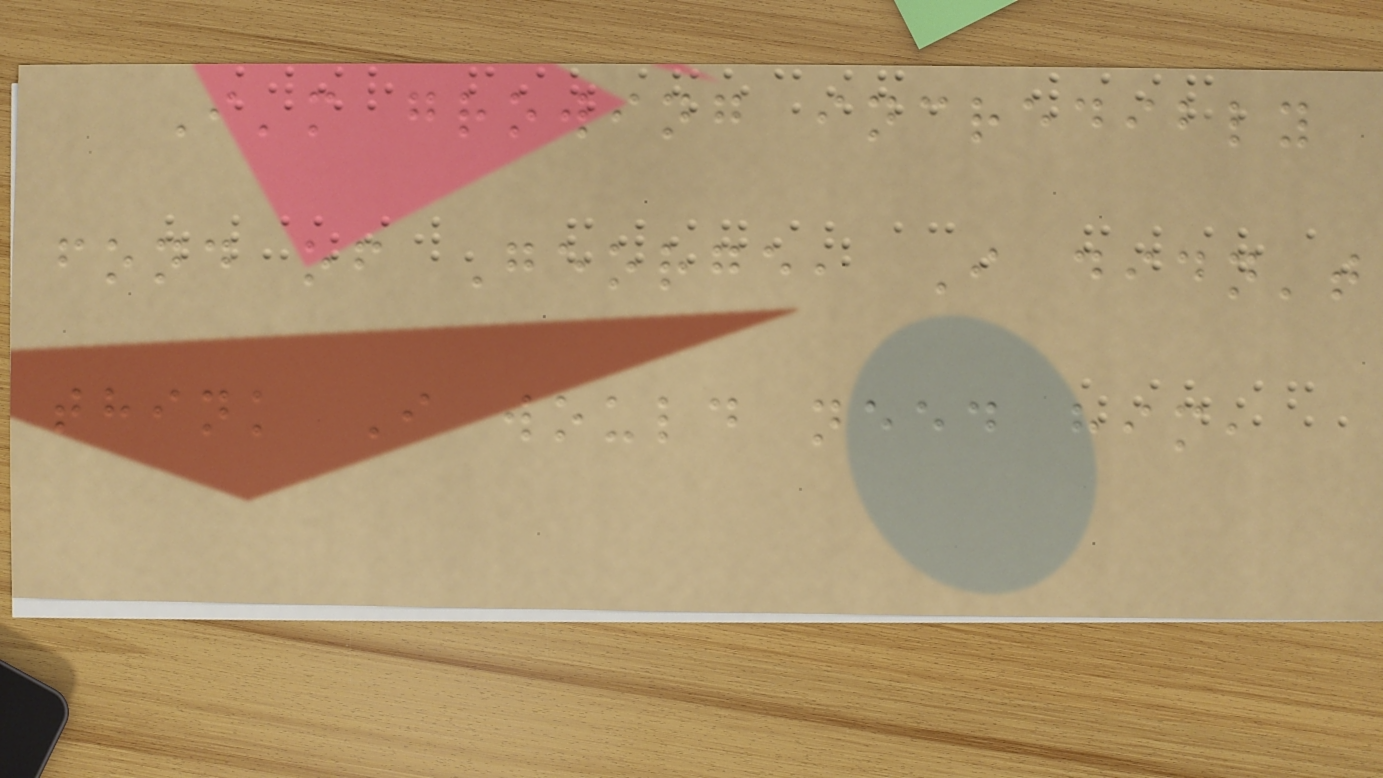I'm growing incredibly
fond of George, I didn't
think I would need him,
